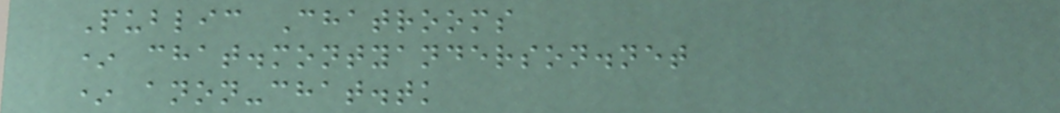Public Chatrooms
* chat.montyanderson.net
* anon-chat.tk
